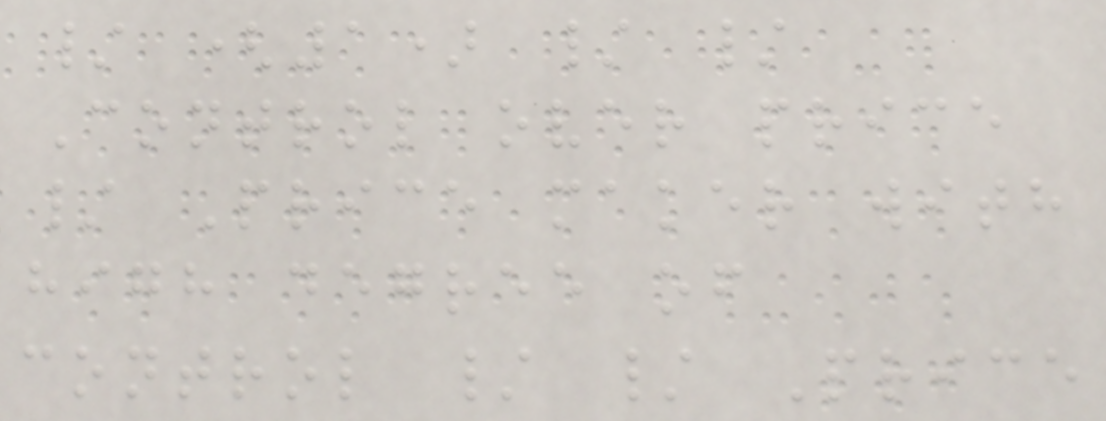/ (1) / /
Control over price
/ Price maker with
high degree of
control / / Price
